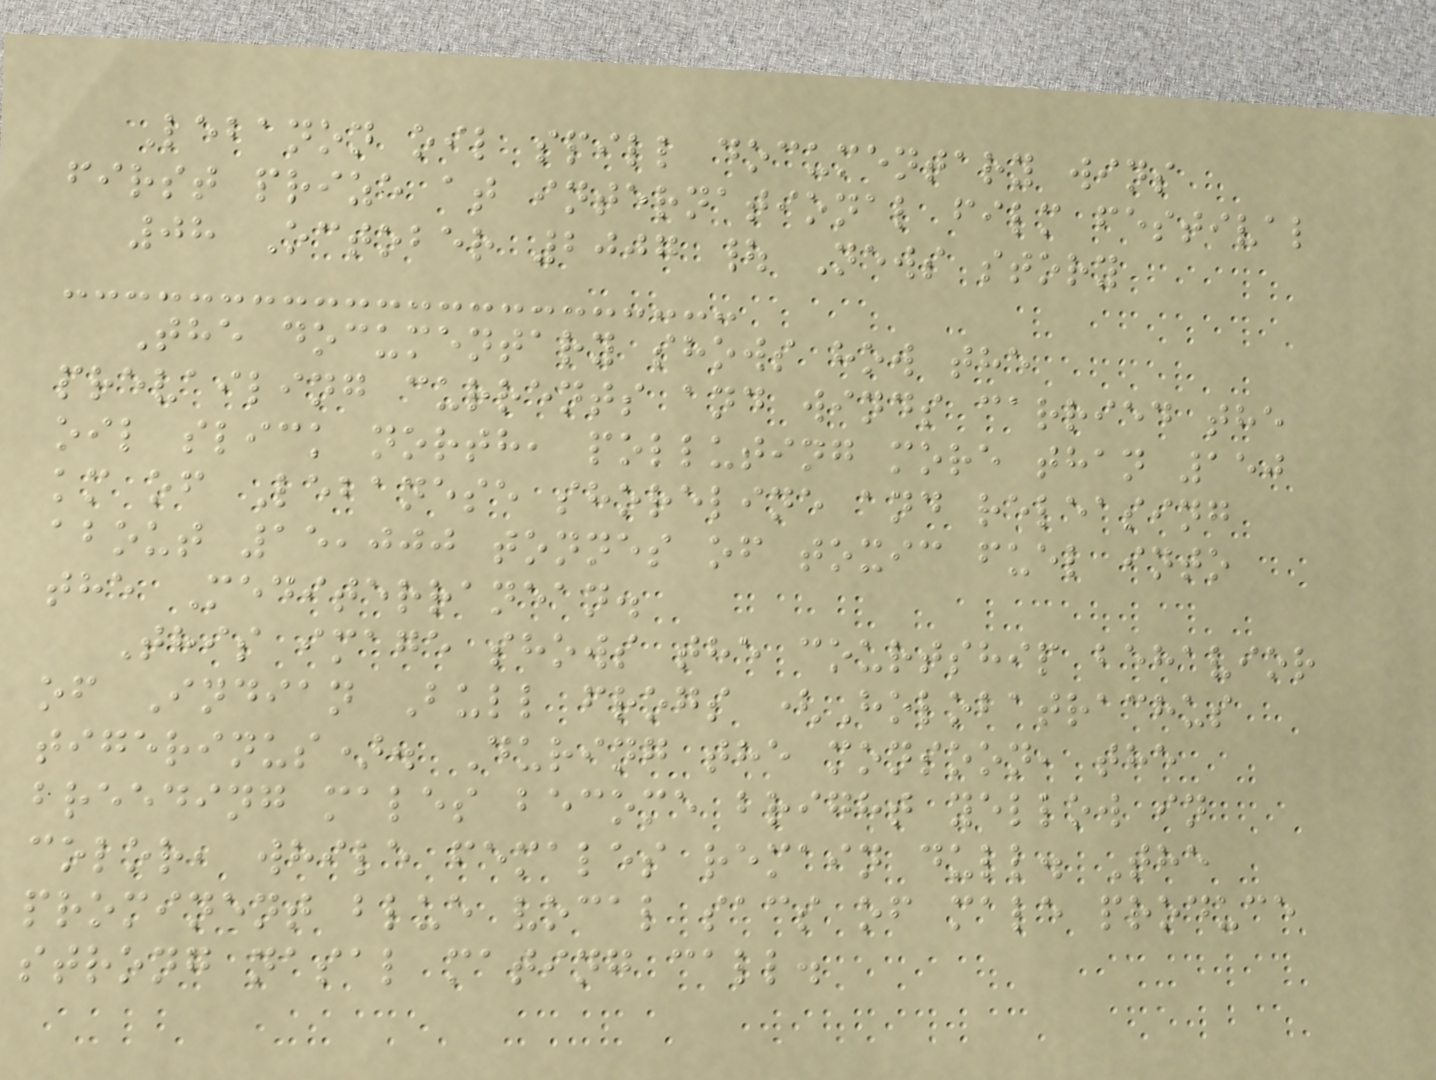Lebanon oil spill documentary wins
first prize at international film festival
08 October 2007 | News story
The documentary shows how the
prevailing currents and winds carried the
oil slick north, polluting more than 150
km of Lebanese shoreline and releasing
about 15,000 tonnes of toxic fuel into
the Mediterranean.
This image shows the courtship behavior
of Indian Bull frogs (Holobatrachus
tigerinus). During the monsoon, the
breeding males become bright yellow in
color, while females remain dull. The
prominent blue vocal sacs of male produce
strong nasal mating call.
